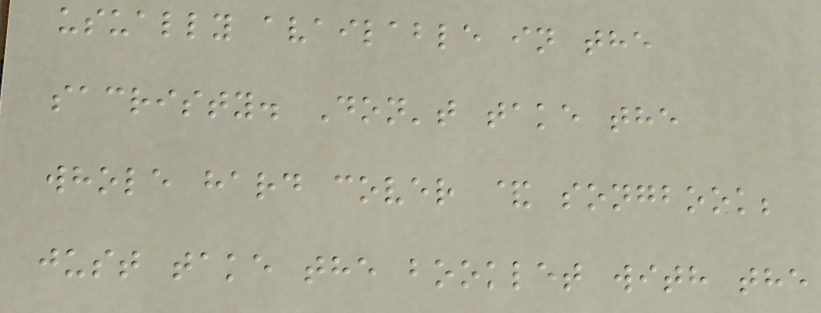usually available in the
sacristy. Don't take the
whole hard cover & songbook;
just take the booklet with the
